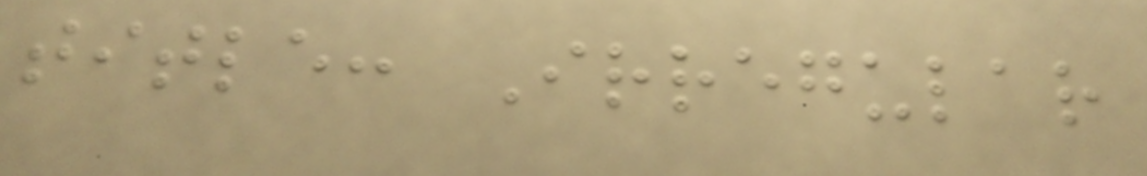title: Irregular
